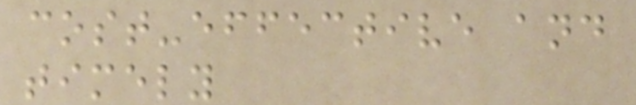cost-effective and
timely
